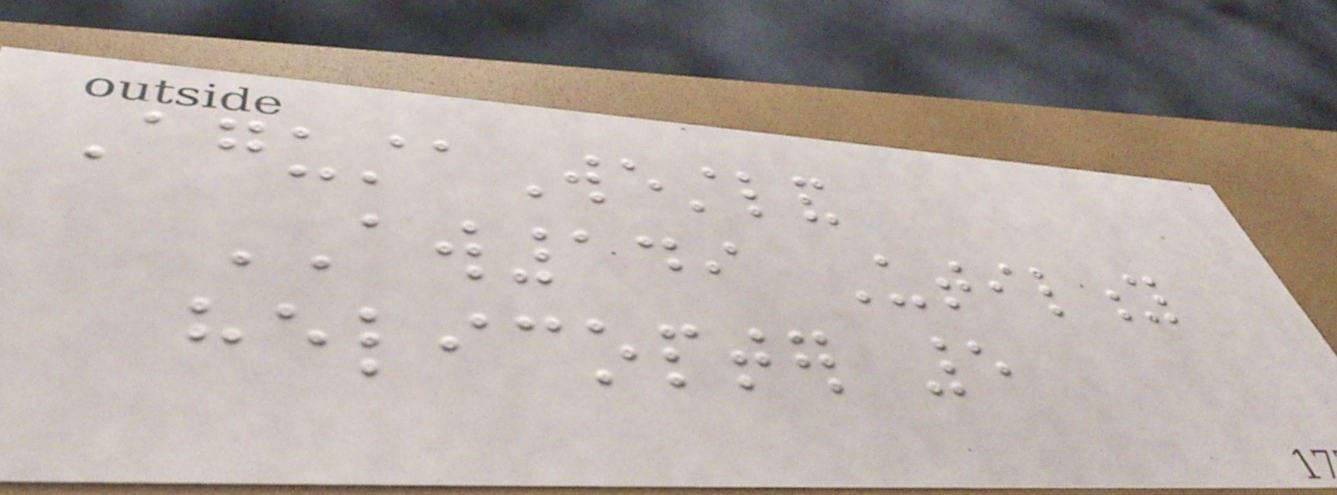AgustaWestland
AW149 Utility
helicopter 5
